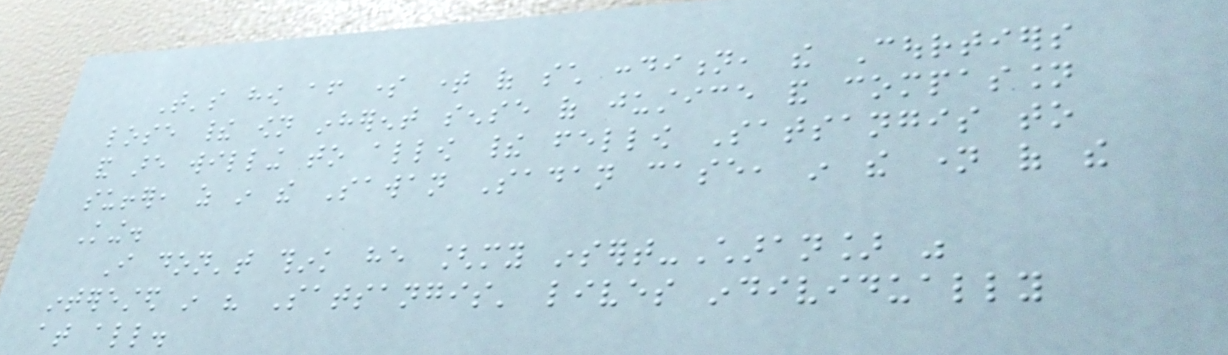That's how after some time of such condition, the Courtiers
lose their own inherent sense of justice and compassion
and are willing to allow their fellow Satsangis to
suffer, as in the Sawan Sadan case, in the name of the
King.
I don't think he [my insert-Charan] was
interested in his Satsangis' lives individually
at all.
